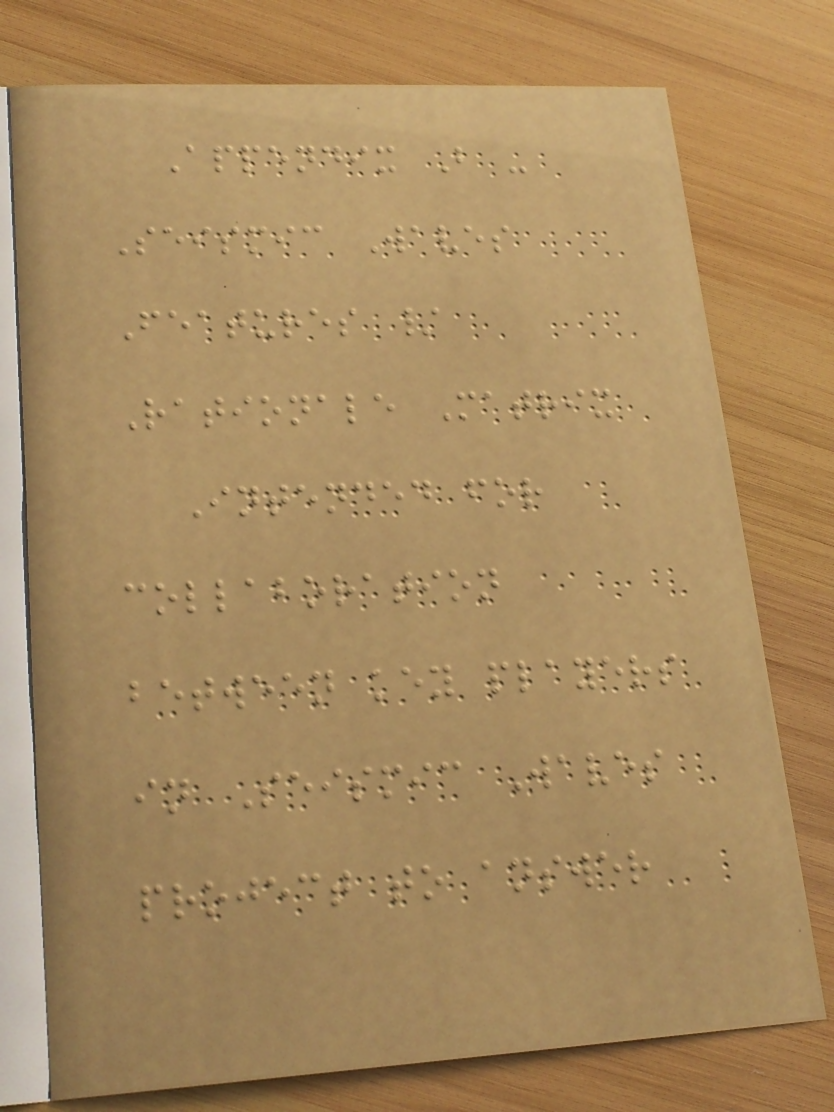Appendix B -
Seismic Waves
Features /
Rationale Matrix
Intended for
collaboration
between key players
in Seismic Waves
project to answer
